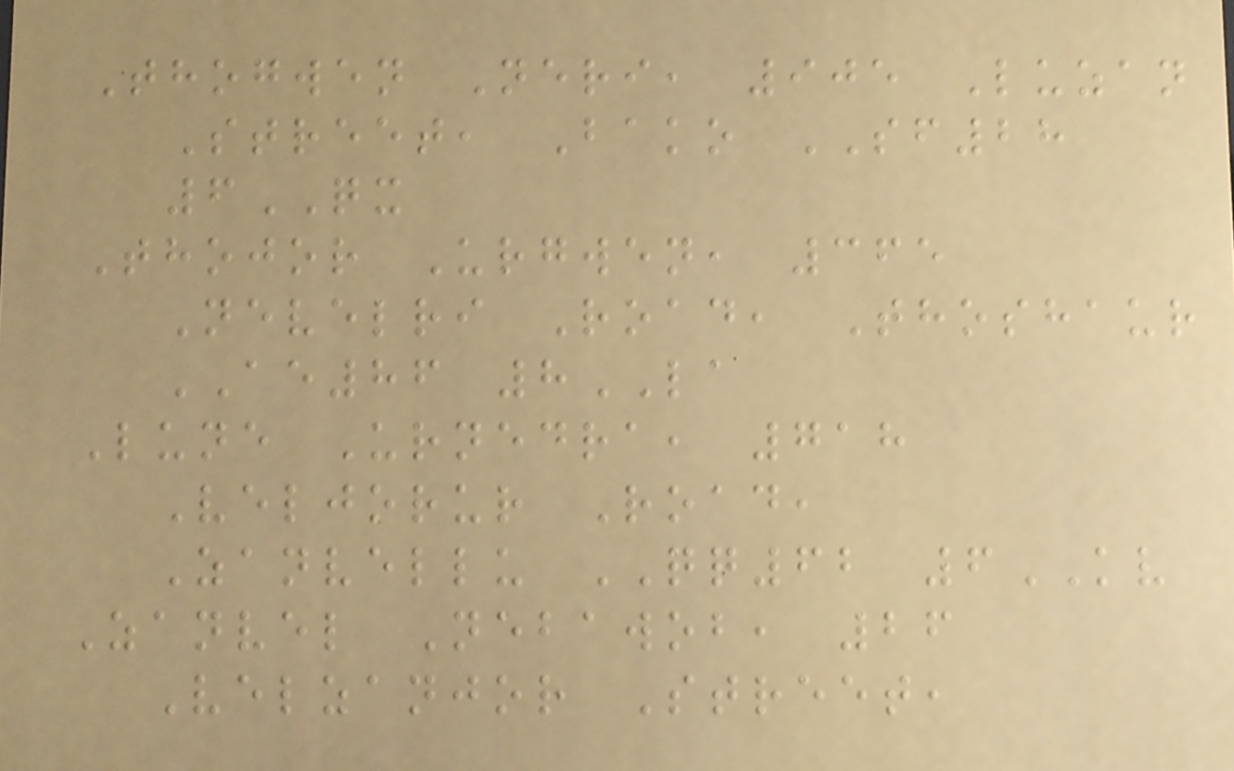Thogwen Neri, 905 Luzan
Street, Bako SF28
6QX
Thojor Urgwen, 365
Nevelri Road, Thoshaur
AE86 8LA
Lune Urnedra, 718
Veljorur Road,
Zanvellu QQ62 6KV
Zanvel Nebawob, 26
Velzanjor Street,
